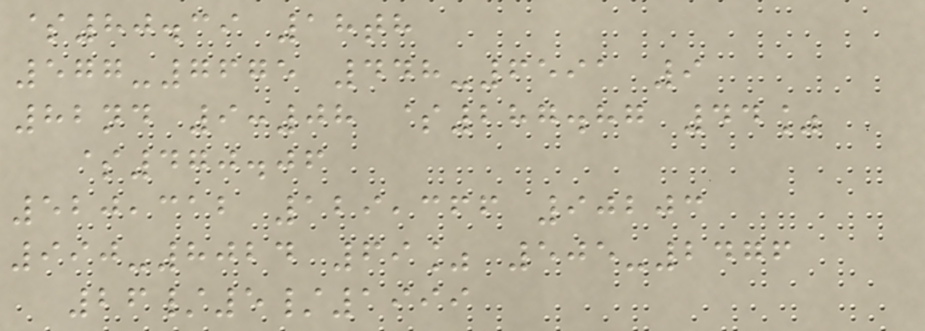$80.39 18th
577-7675 448-6591 9
82nd 9:08 $287.87 44%
$470.06
520,312 129,366 90203
990-8024 69% 505-2476
26/5/1999
